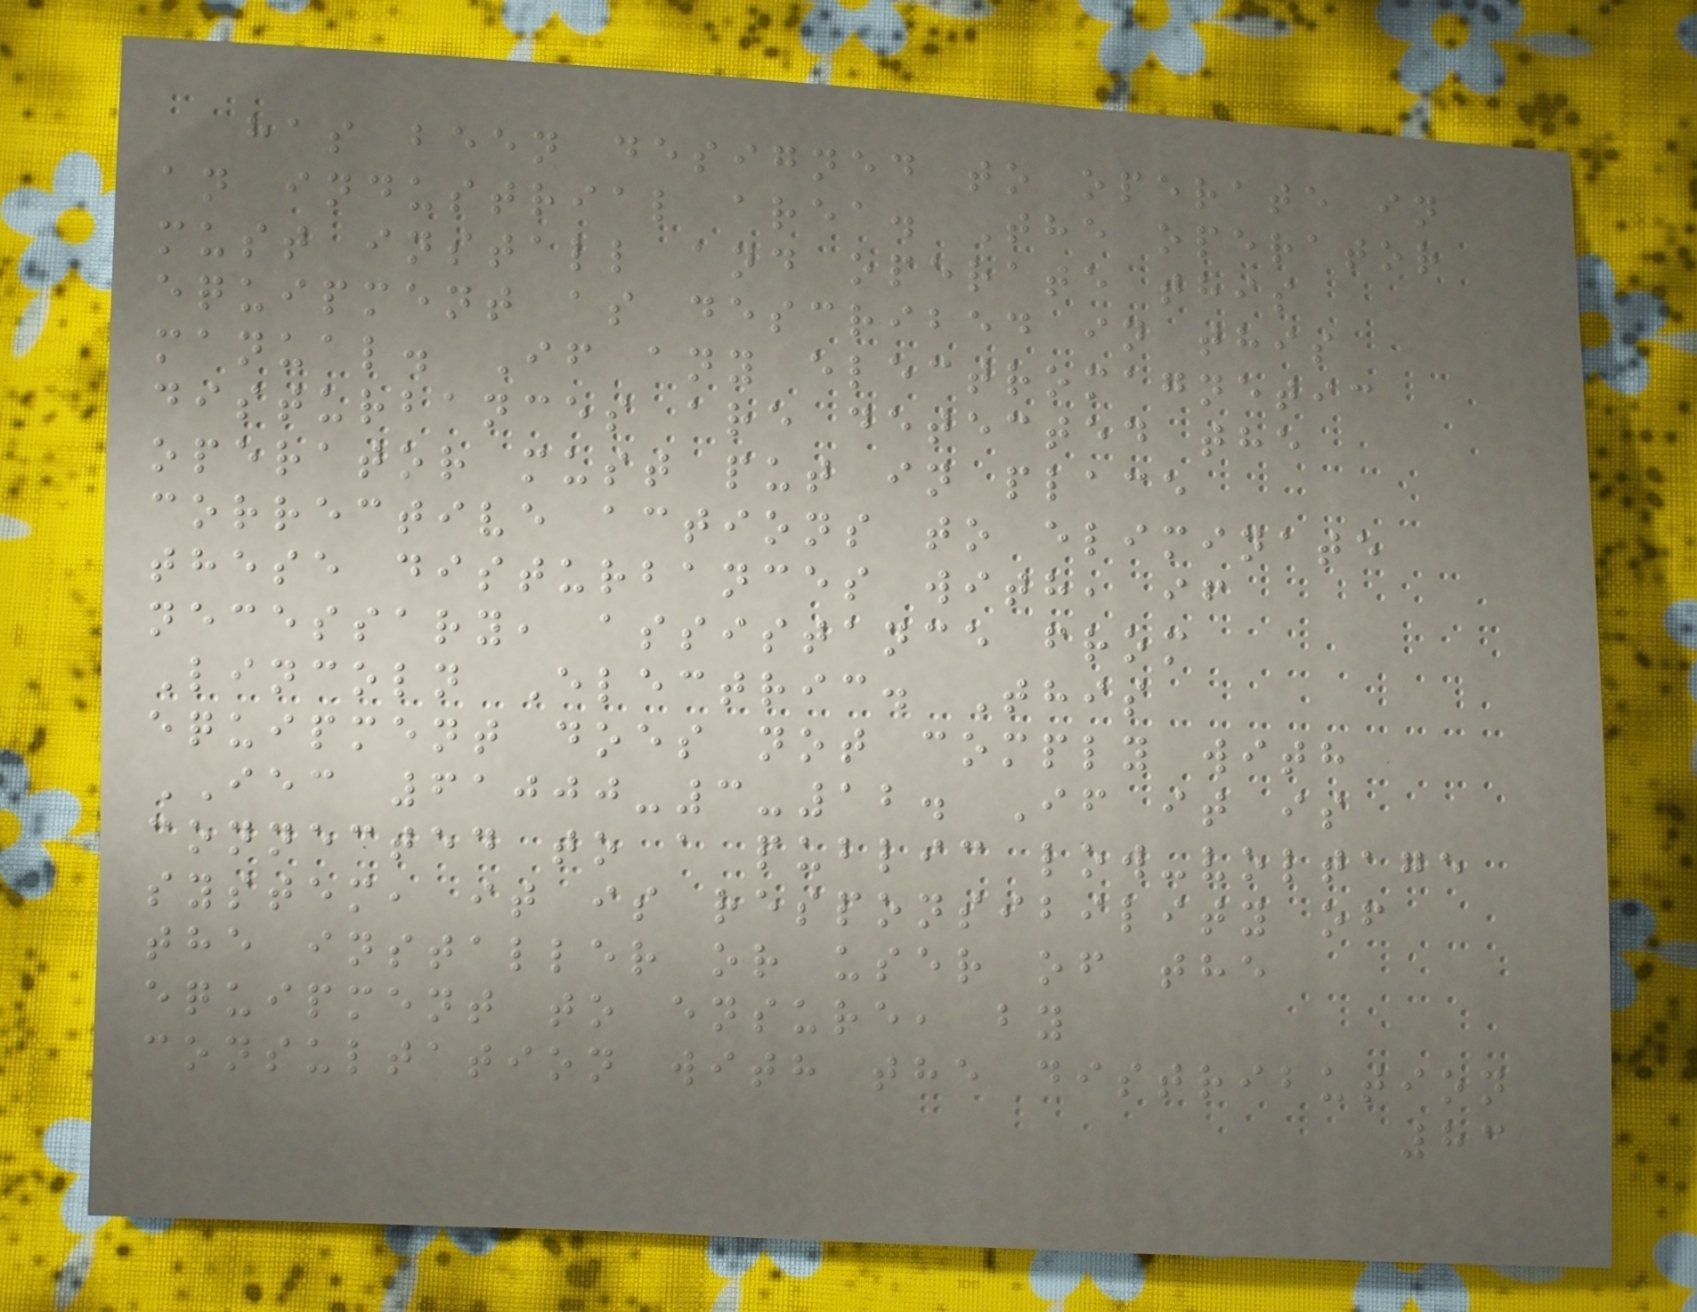has been designed to operate in
an industrial area. The operator
must install and operate this
equipment as described in this
manual. If any electromagnetic
disturbances are detected the
operator must put in place
corrective actions to eliminate
these disturbances with, if
necessary, assistance from
Lincoln Electric. This
equipment does not comply with
IEC 61000-3-12. If it is
connected to a public low-voltage
system, it is responsibility of
the installer or user of the
equipment to ensure, by
consultation with the distribution
83
